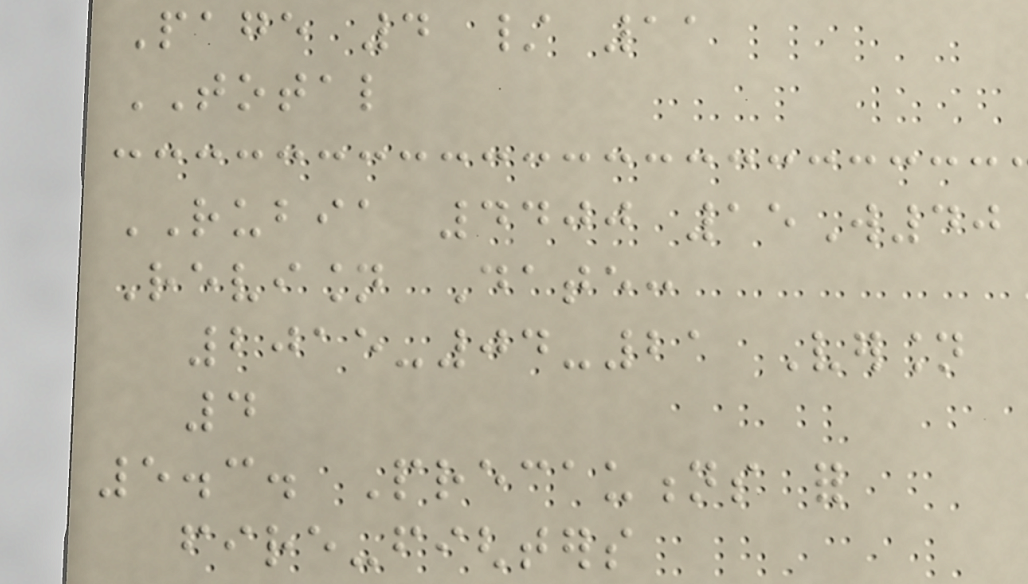Page 4 / 11
TOTAL
RUBIA 4400 15W40
Revision Date:
2015-04-21 Version
4
5.3. Precautions for
fire-fighters
